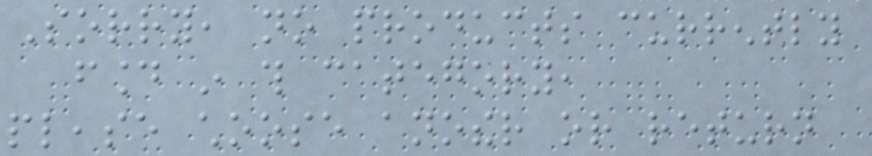Sorry, no products currently
found in this category,
please choose another or return
